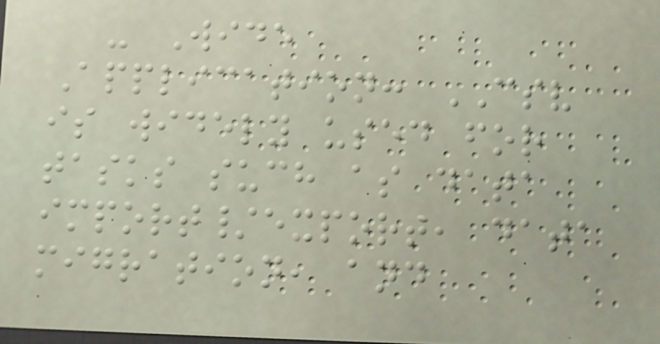- Wide
Application: CSV
is widely used for
tasks such as data
import/export, data
migration, and
